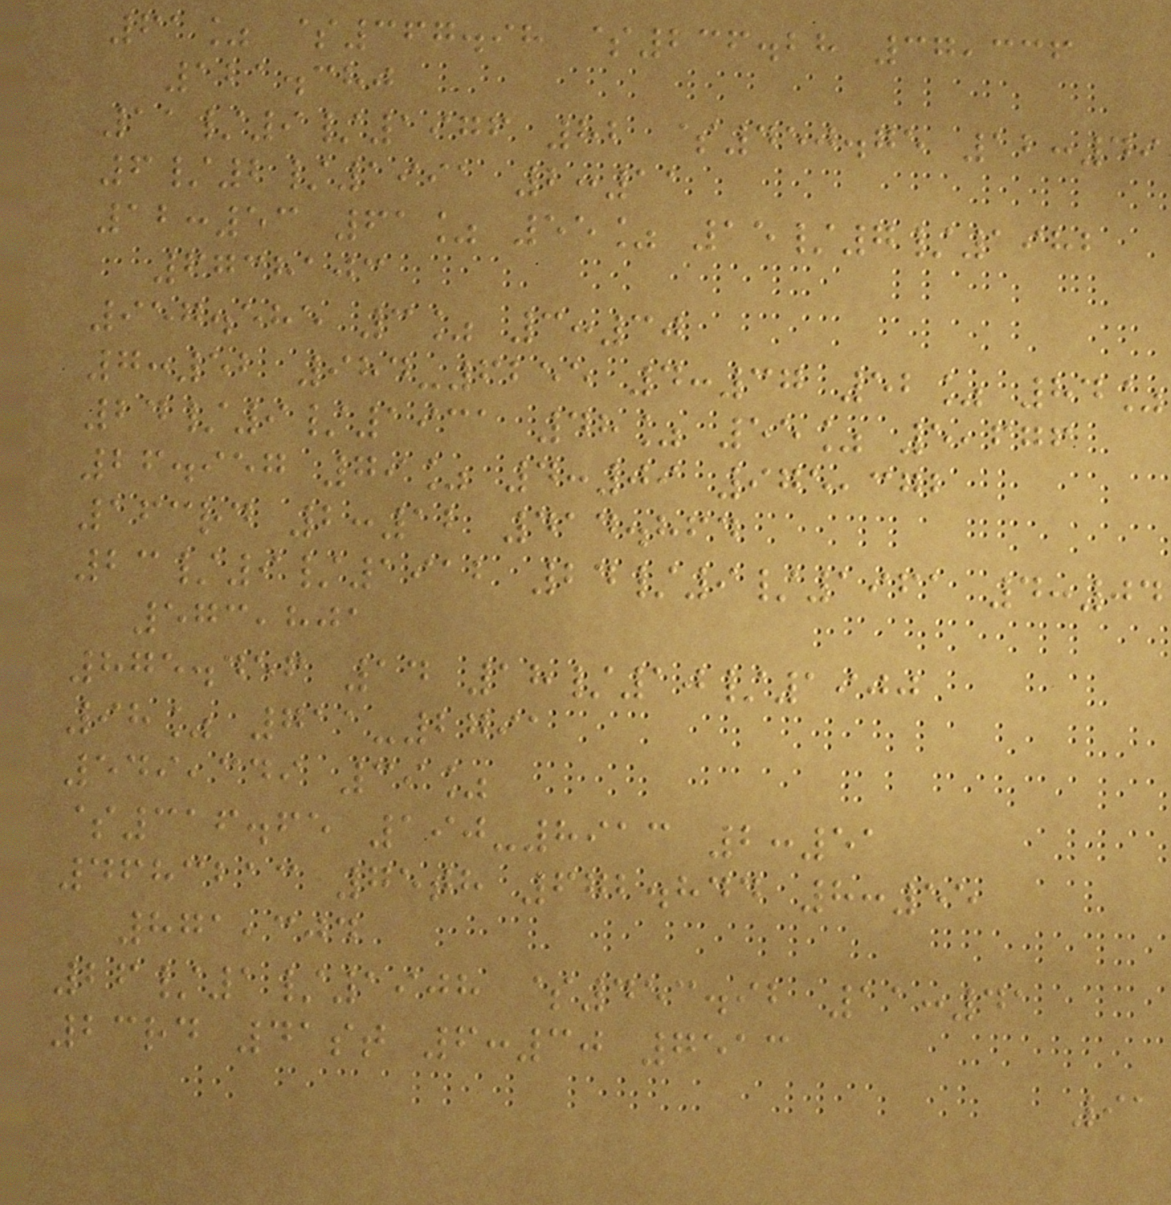61% $367.98 $236.28 37,336
121.380
11/9/1976 82 $450.75 12:49
6/2/1991 2:11
12:53 61% 55% 15/7/1982
6738103
957.585 3% 3:30
7:52 984-6255 4:37 52% 84%
24/9/1931 48% 55% 5,676
26.957 79% 4:09 975,372
163rd 2:12 414.864
23/9/1912 24/9/1961 4:04
573,801
875.456 14 18/10/1900
98% 711-2791
549,349 39%
$316.65 190-8913 2:51
4683213 75th 672.844 8:55
871,304
26/1/1908 $453.92 11:41
23rd 41st 6:30 7513
91
